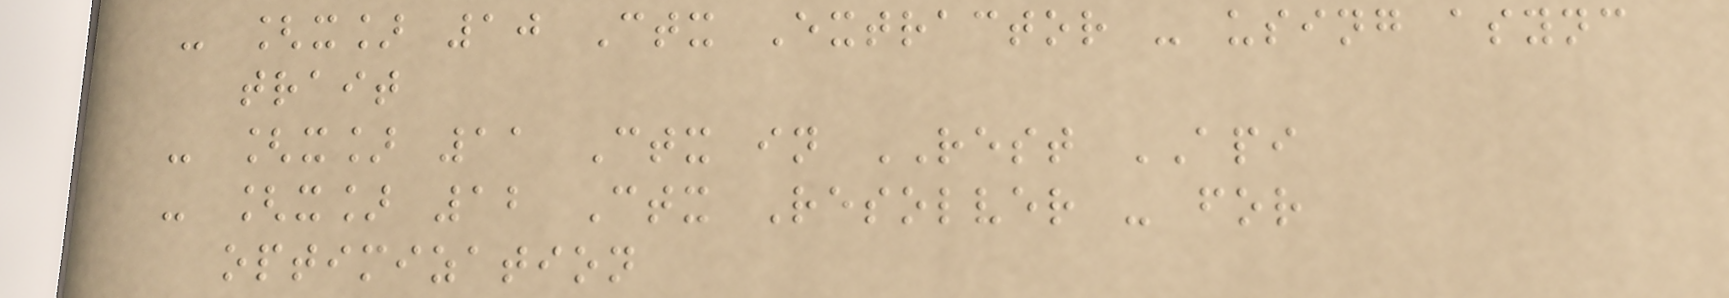- [x] 10 Ctx Extractor - using async
trait
- [x] 11 Ctx in REST API
- [x] 12 Ctx Resolver - for
optimization
